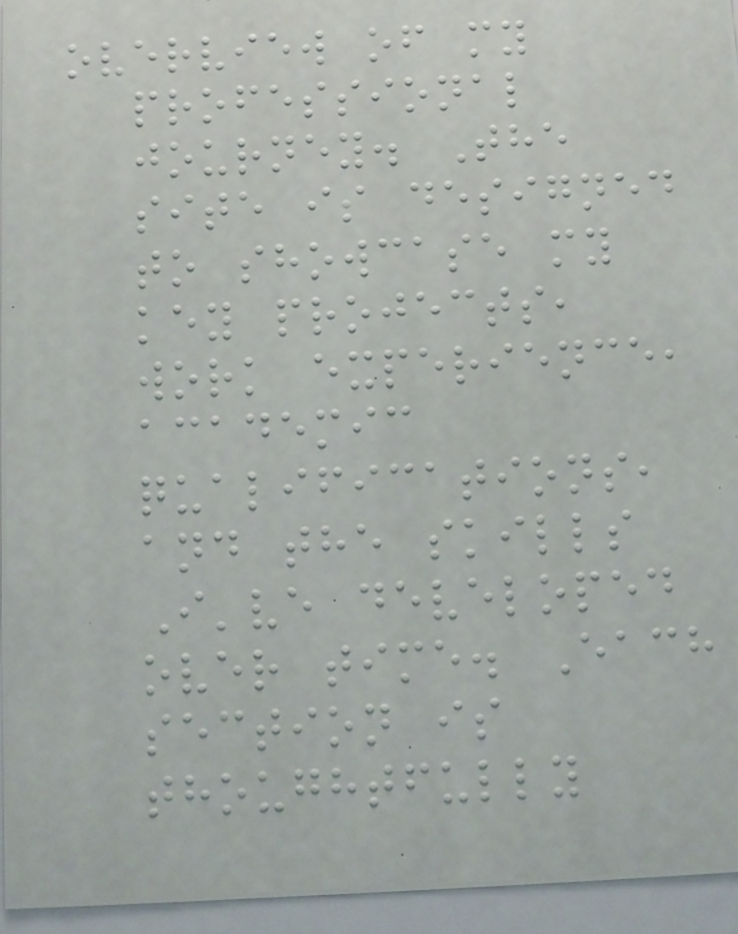overview of my
professional
journey. The
site is designed
to showcase my
key projects,
work experience,
academic
qualifications,
and the skills
I've developed
over time. Each
section is
thoughtfully
